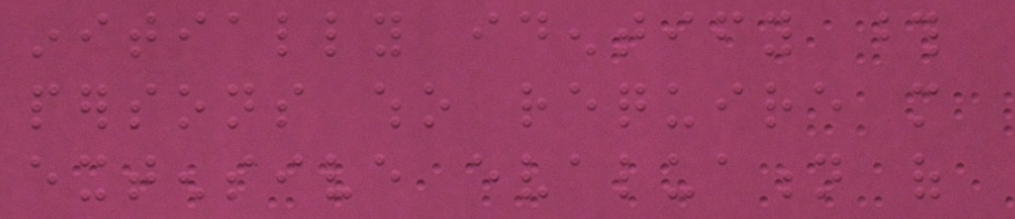initially identify those
persons who require more
extensive evaluation of
